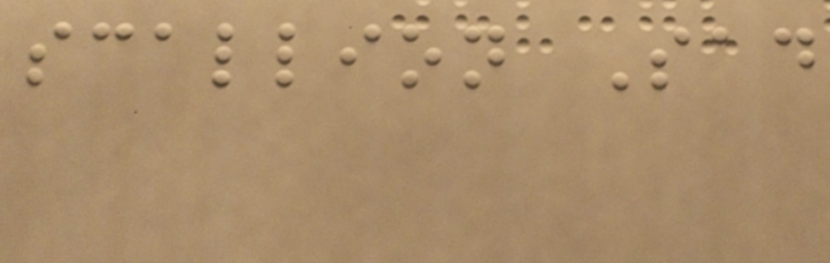scallion Sad
